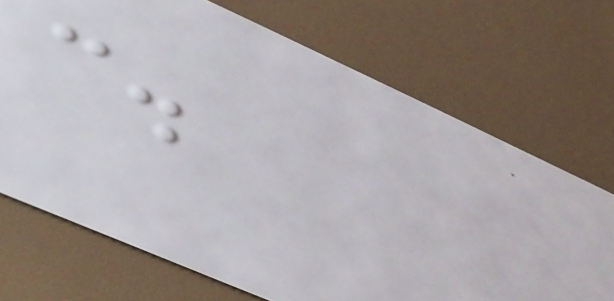c.
